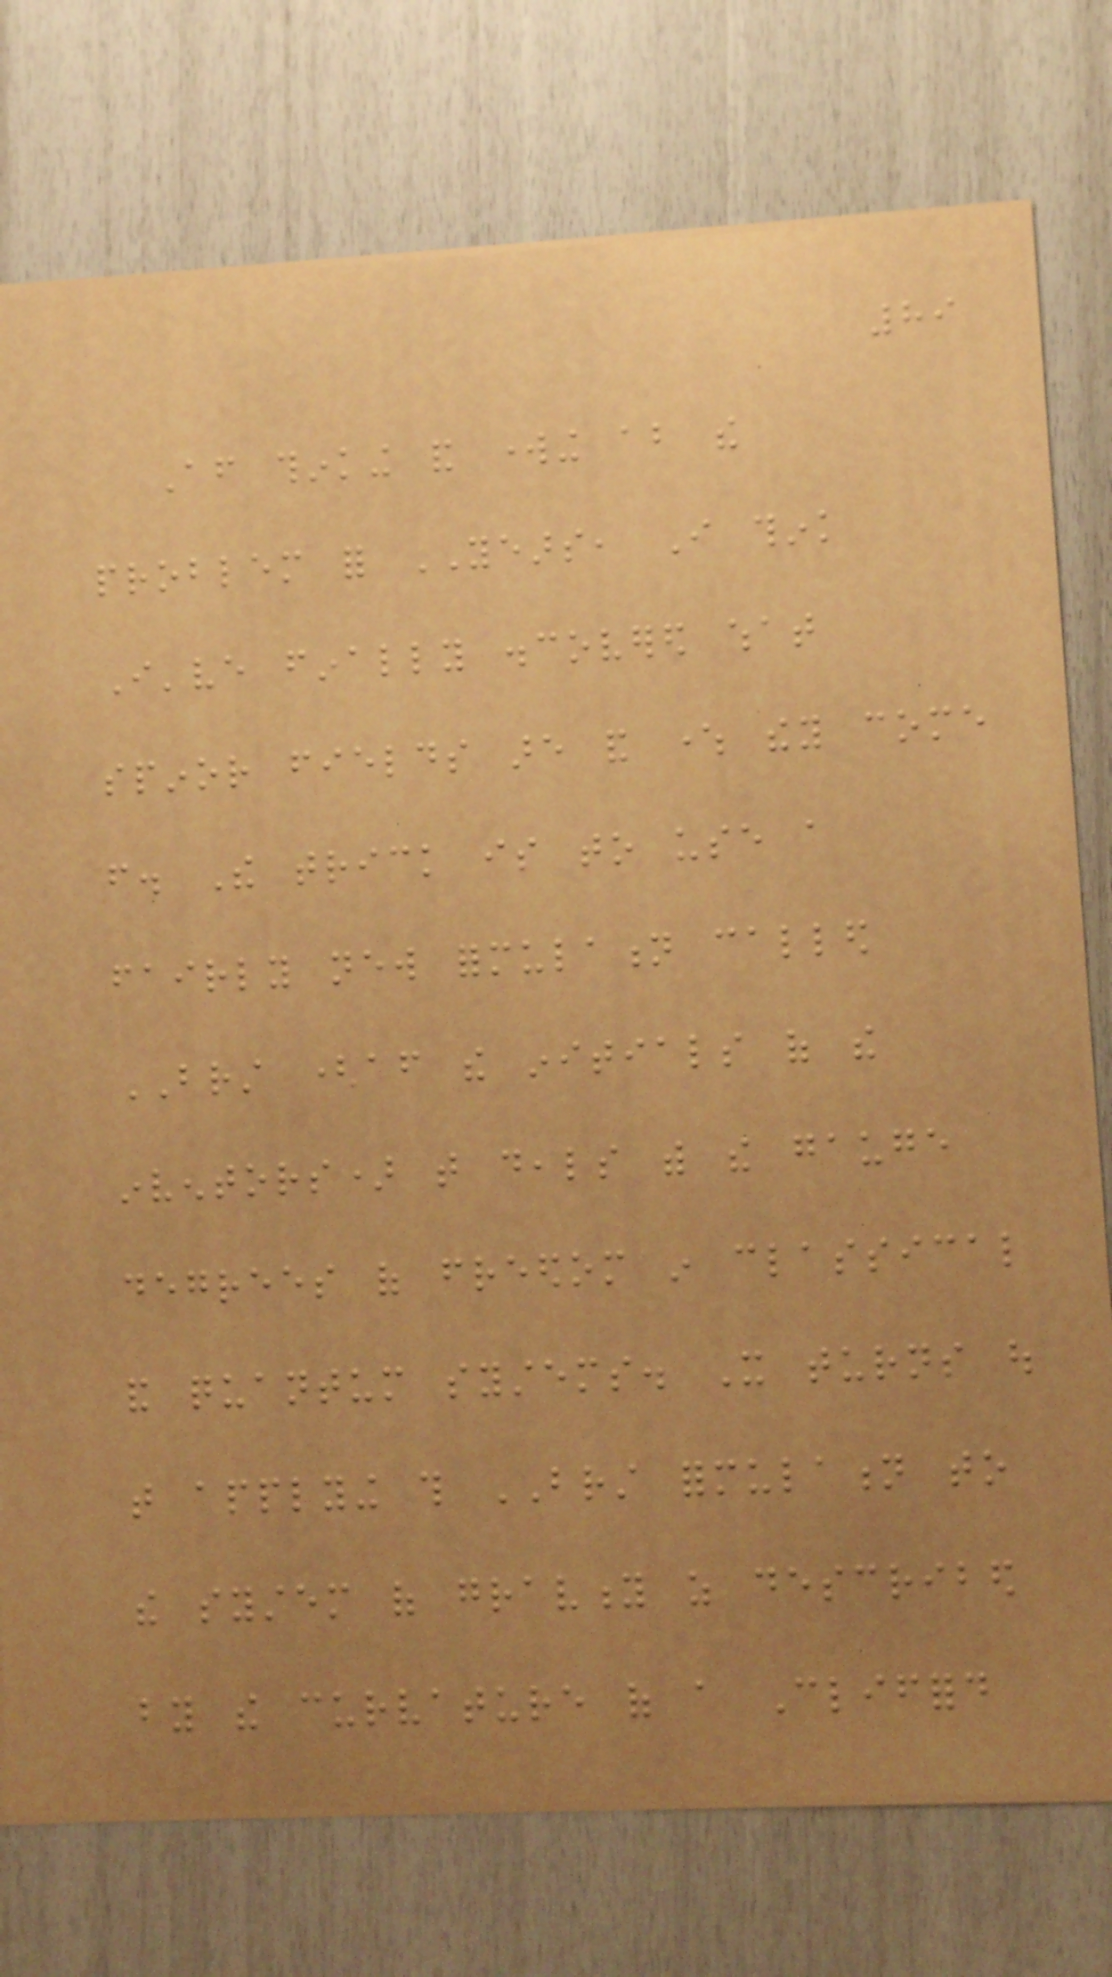89
After thinking and working about the
problem for YEARS, I think
I've finally discovered what
spinor fields are and where they come
from. The trick is to use a
fairly new formulation called
BRST (after the initials of the
inventors) that deals with the gauge
degrees of freedom in classical
and quantum systems. It turns out
that applying this BRST formulation to
the system of gravity as described
by the curvature of a Clifford
